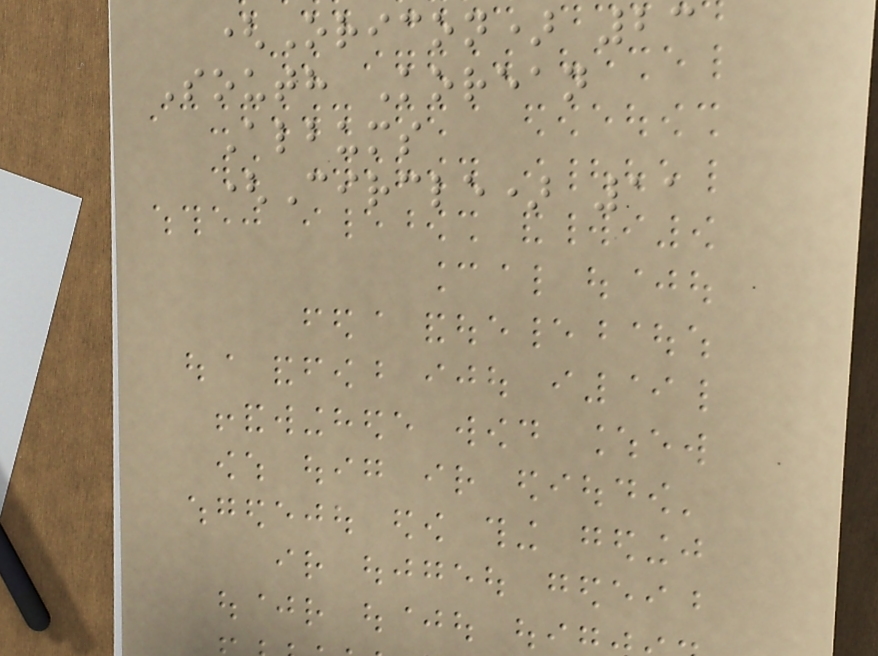(Oricon) 23
South Korean
Albums
(Circle) 11
